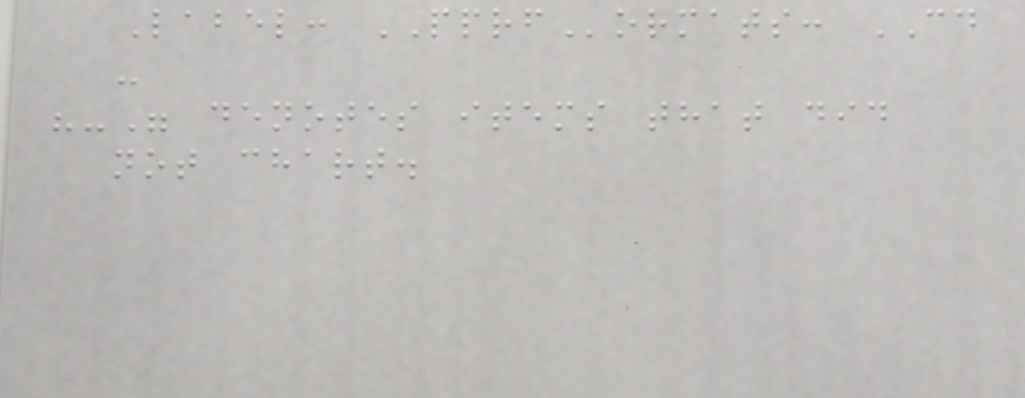Label: PPRFormats: CD
-
"-" denotes items that did
not chart.
